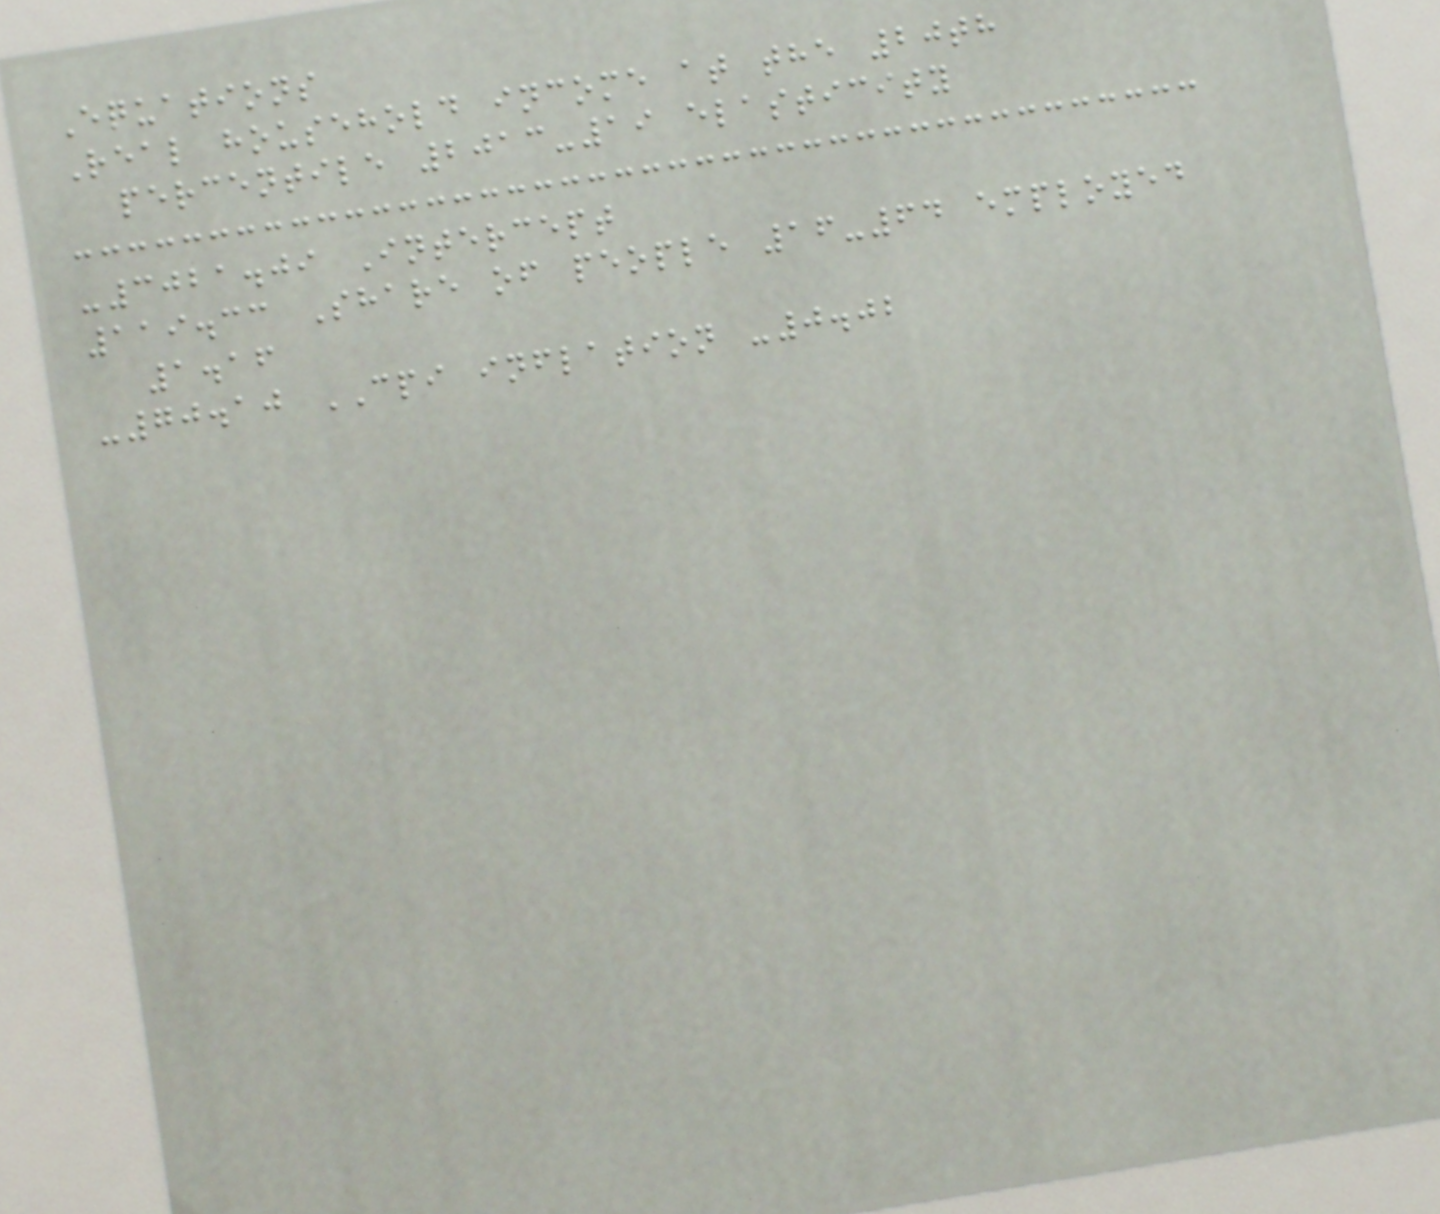Equations
Real household income at the 20th
percentile 2013-19 elasticity
-3021.09 Intercept
119.33 Share of people 16-64 employed
1.16
-70.10 CPI inflation -0.02
